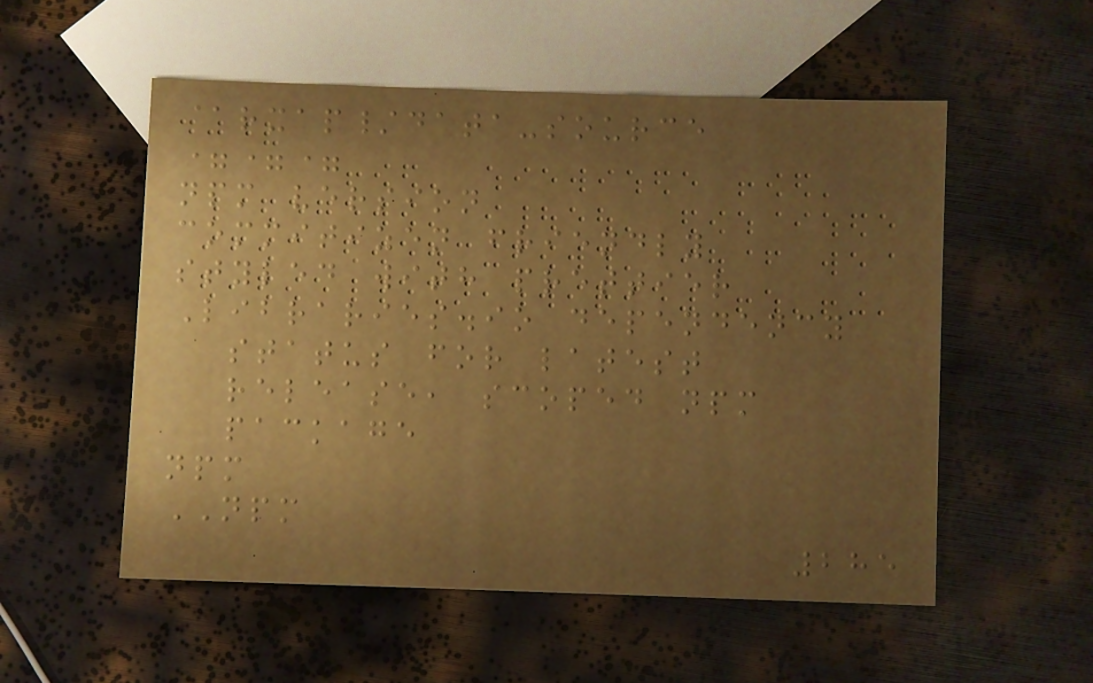@rxap/data-source
===
npm version
commitizen friendly
styled with prettier
Libraries.io dependency
status for latest
release, scoped npm
package
npm
NPM
285
